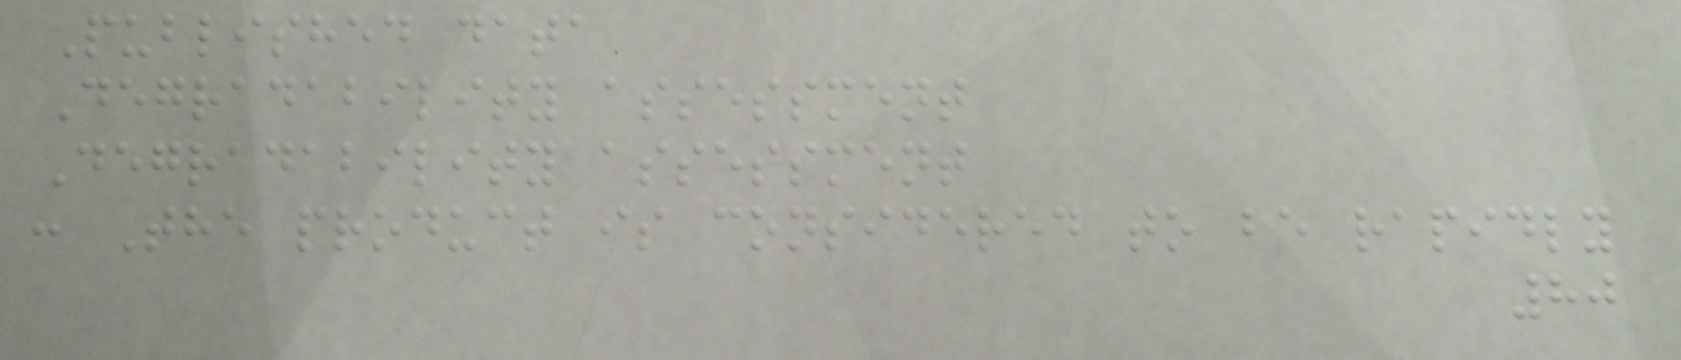Published data
Degradability assessment
Degradability assessment
: The product is considered to be rapidly
80
